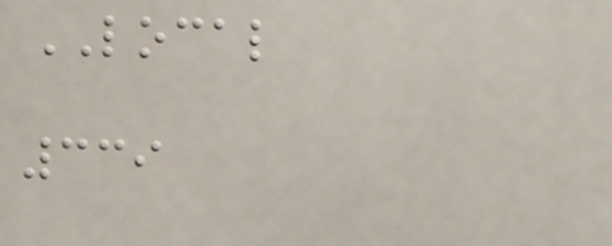LOCAL
339
